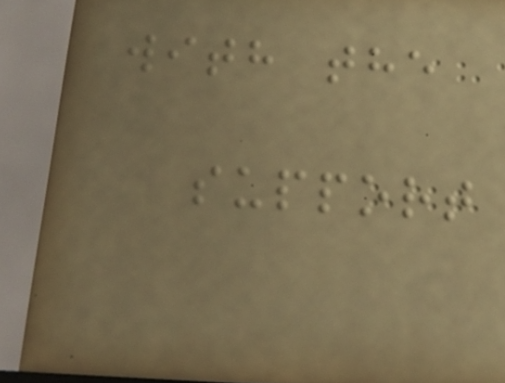with the
support
